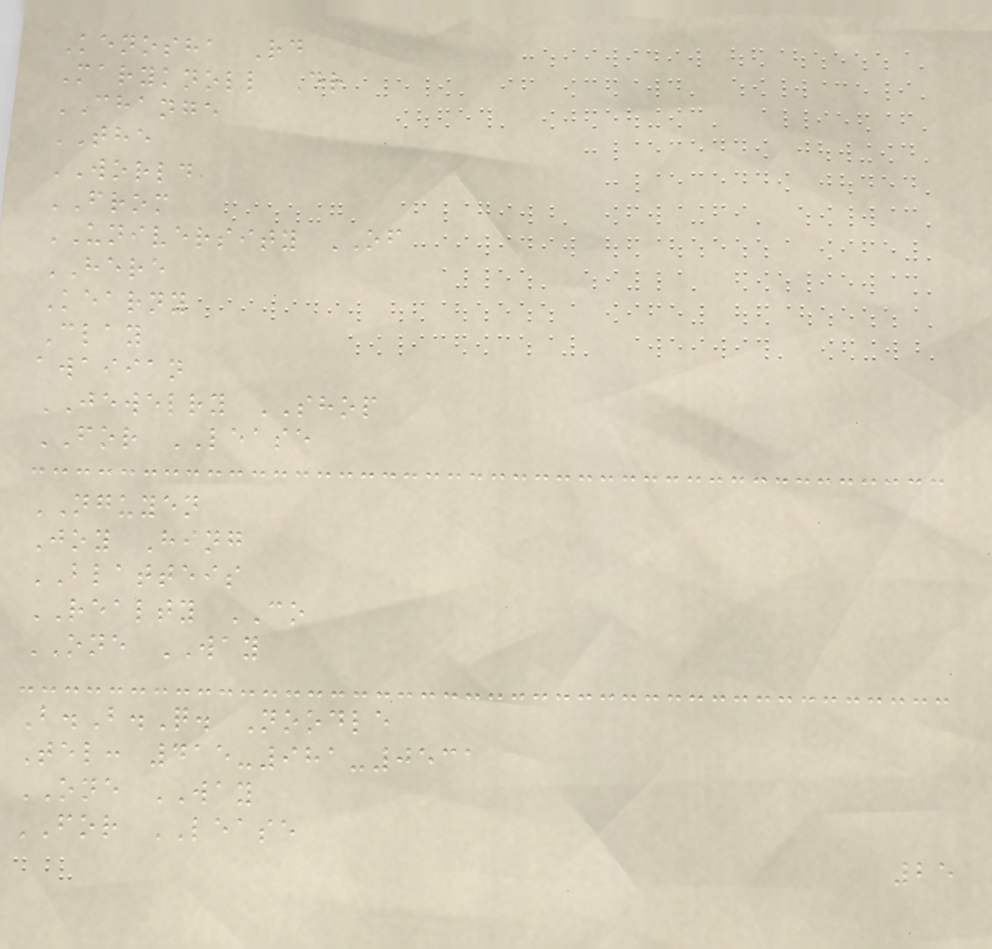Kenosha Rd
Maryknoll Dr
CHANGE
THE
WORLD
FROM
UNIVERSITY OF
HERE
Kearny
Clay
awaiian
JEWELRY SHOP
FOR LEASE
NGUYEN
Joy Hing
BLATTEIS
REALTY CO
ONE WAY
B.B.Q. Noodle
Tel: 415-981-0531
ONE WAY
FOR LEASE
25
